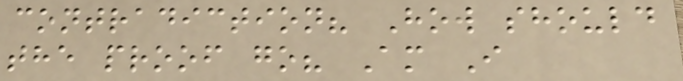contradiction? How should
the proof go? Am I
